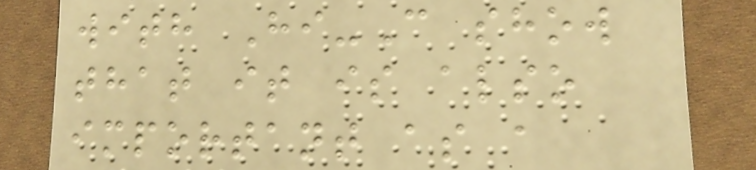with Hi-C show
that it is also
important as a
